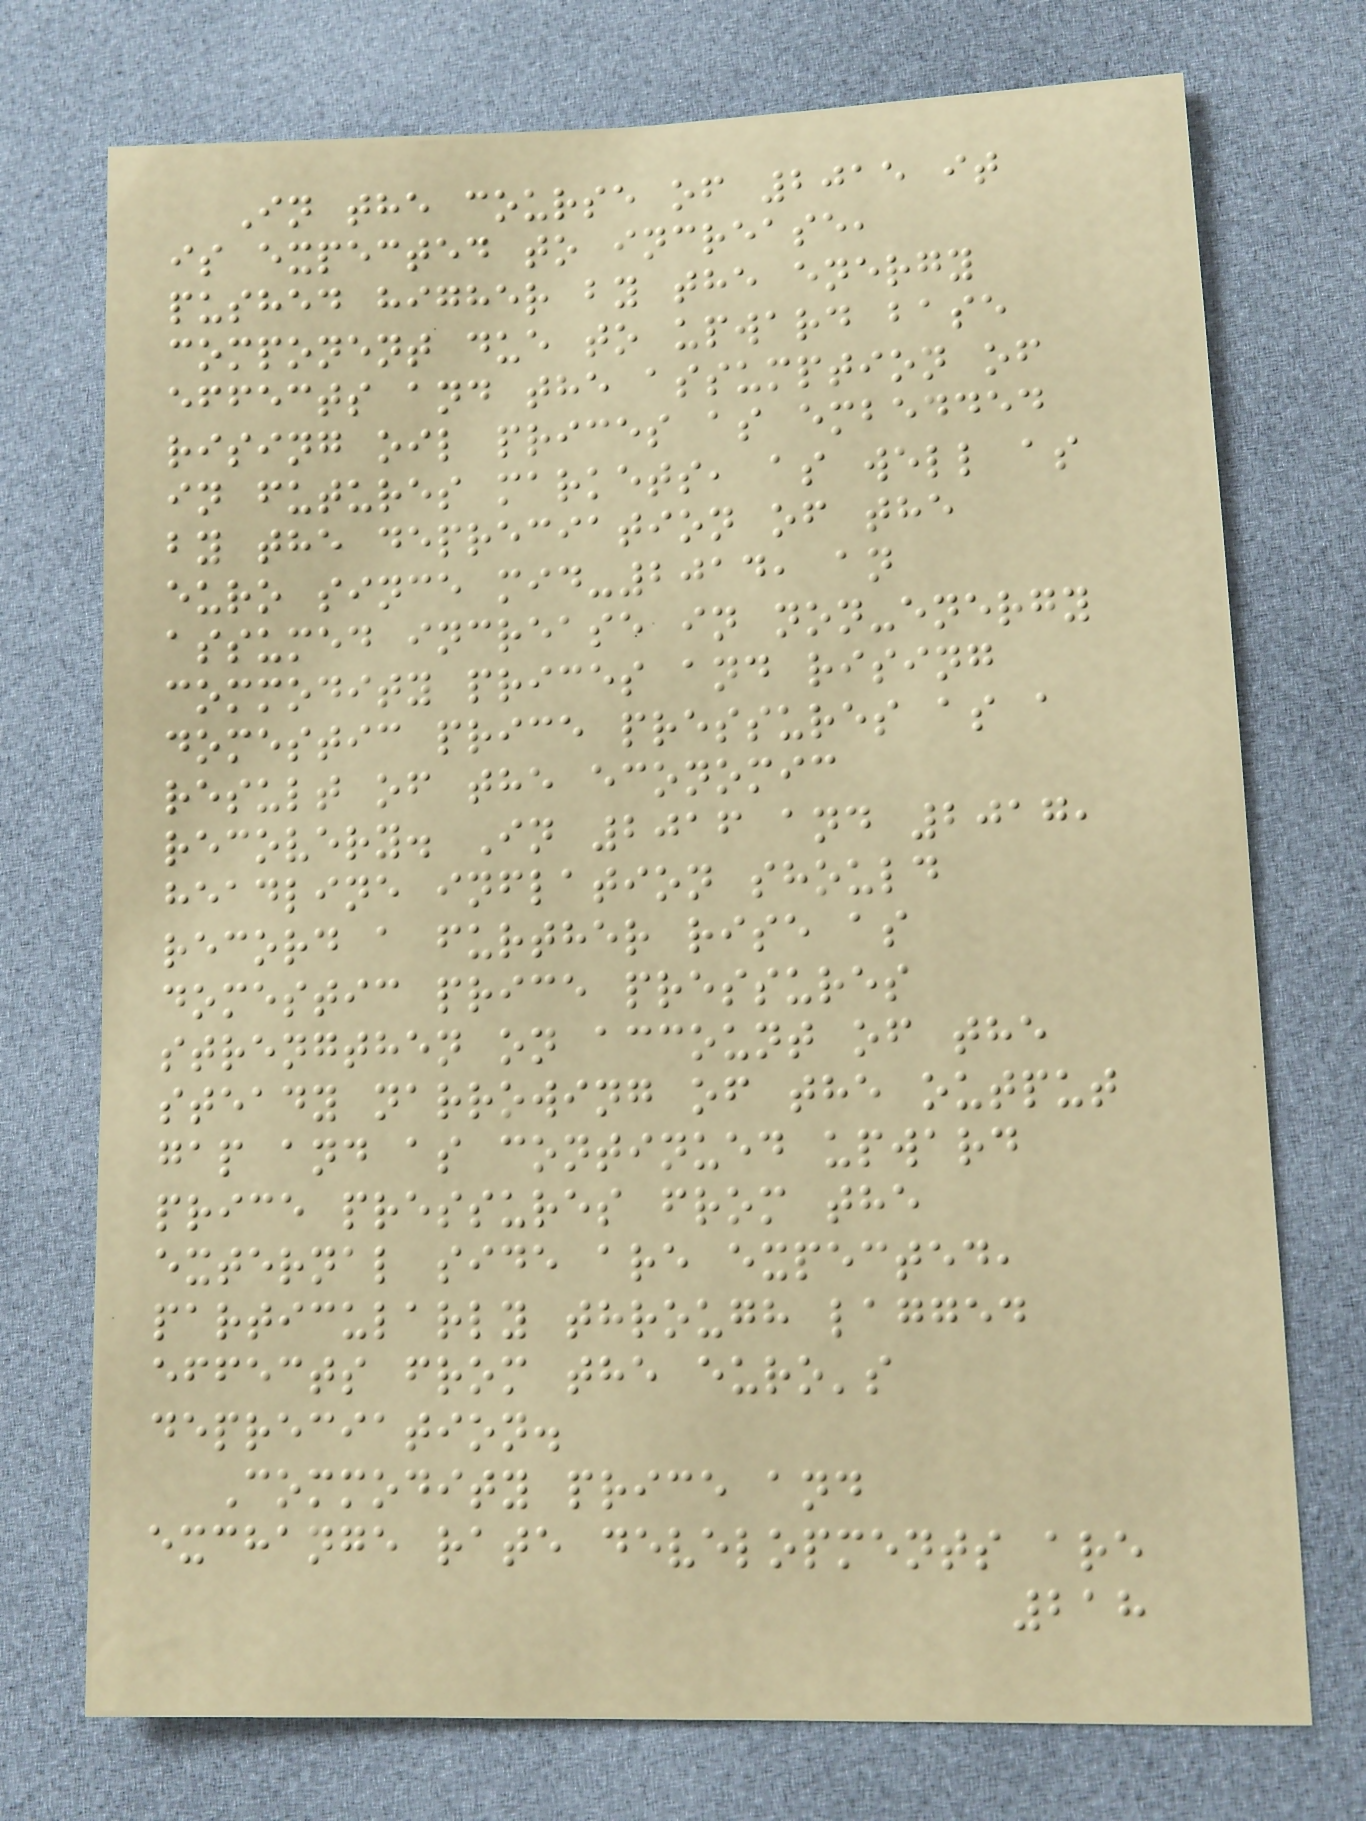In the course of 2015 it
is expected to increase,
pushed higher by the energy
component due to upward base
effects and the assumption of
rising oil prices as embedded
in futures markets, as well as
by the depreciation of the
euro since mid-2014, an
assumed increase in non-energy
commodity prices and rising
domestic price pressures as a
result of the economic
recovery. In 2016 and 2017,
headline inflation should
record a further rise as
domestic price pressures
strengthen on account of the
steady narrowing of the output
gap and as continued upward
price pressures from the
external side are expected,
particularly through lagged
effects from the euro's
depreciation.
Commodity price and
exchange rate developments are
218
